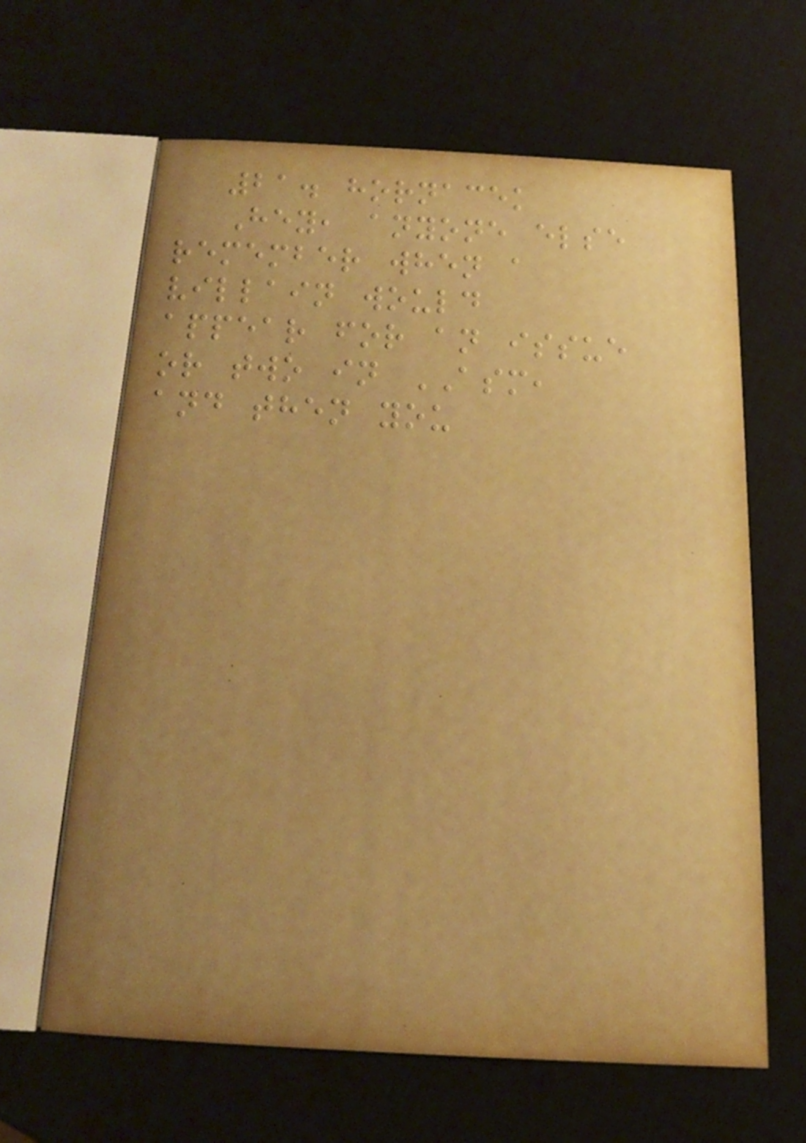21. hornacek
Hey, anyone else
remember when a
villain would
appear for an issue
or two in ASM,
and then you
